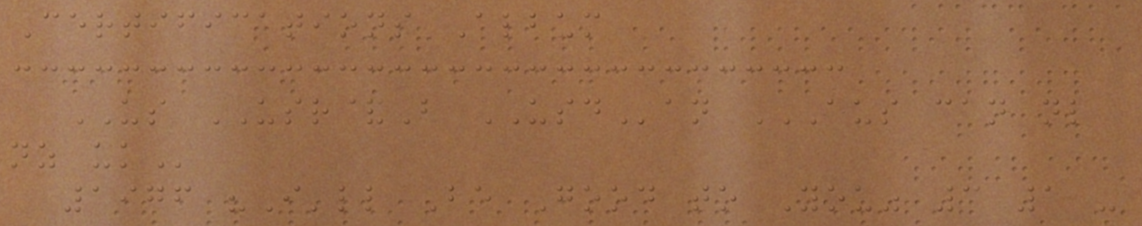Certifications Album
US USR&B USDan AUS CAN NL
NZ UK
1976 "I'll Be Good to You" 3 1 -
